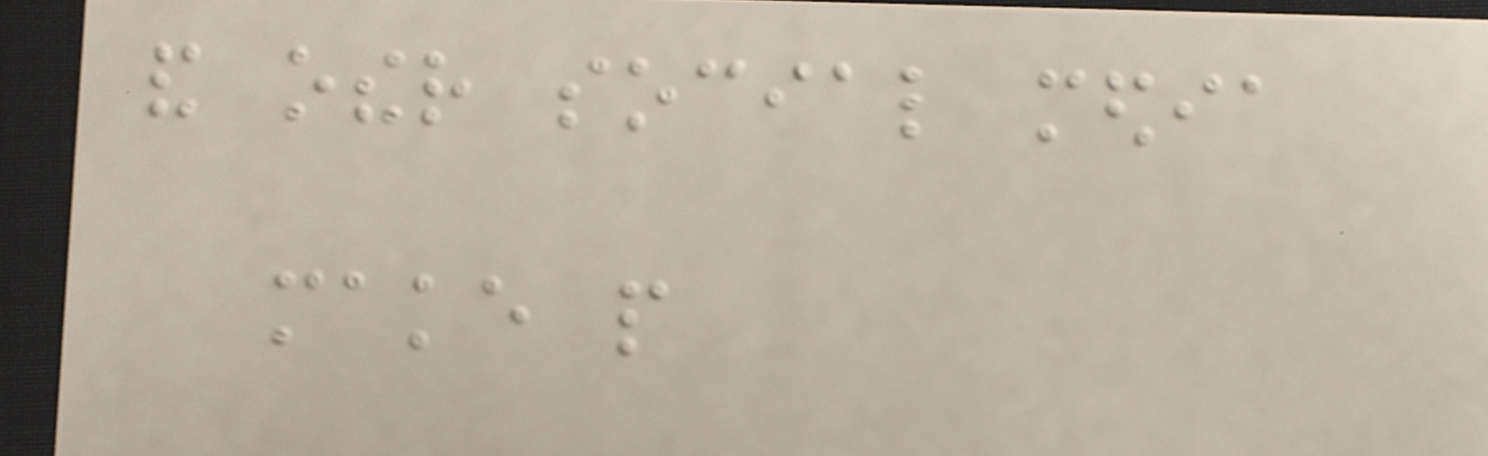and other social media
make people
